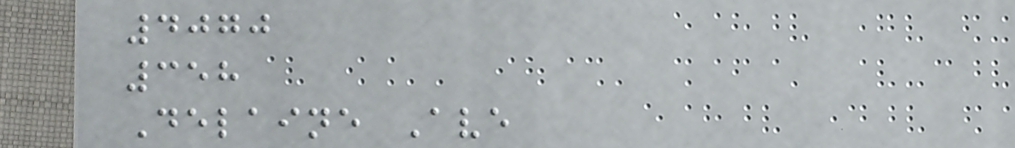4070
358
Delaine Ave
